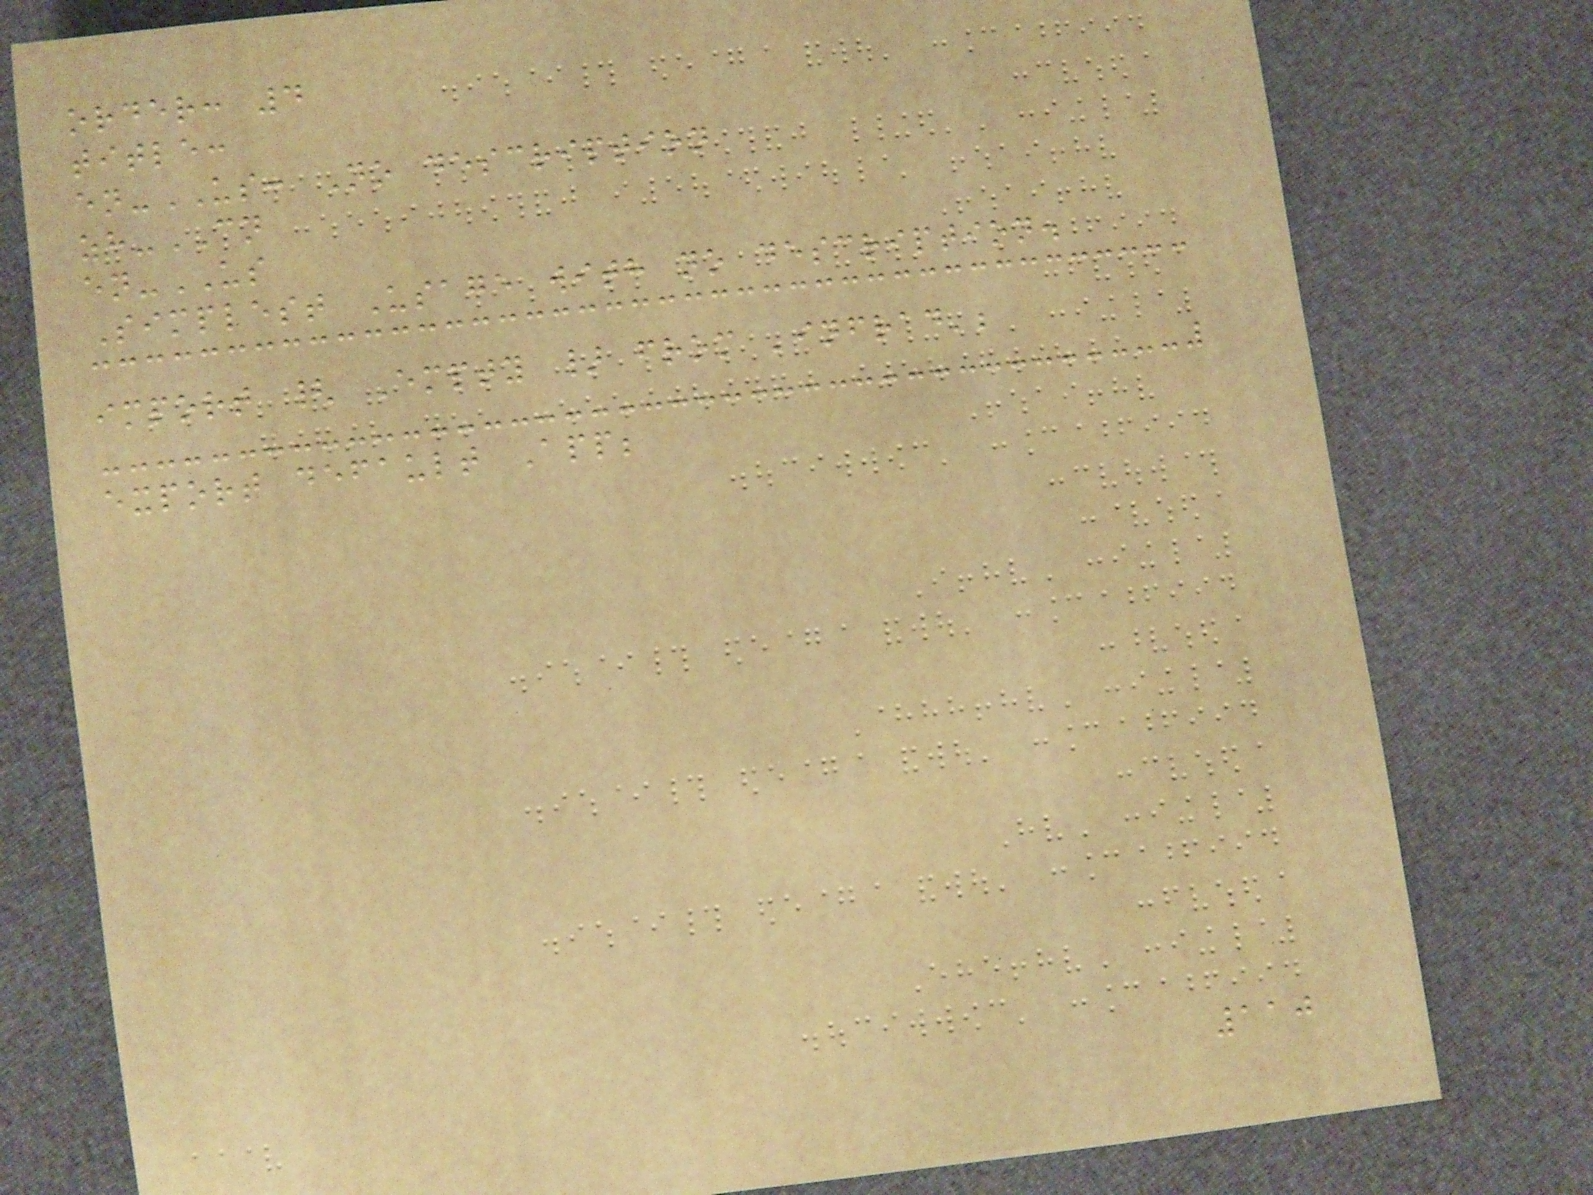order: 4
title:
en-US: No description
zh-CN
en-US
Simplest Usage with no description.
import { Empty } from 'infrad';
export default App;
110
